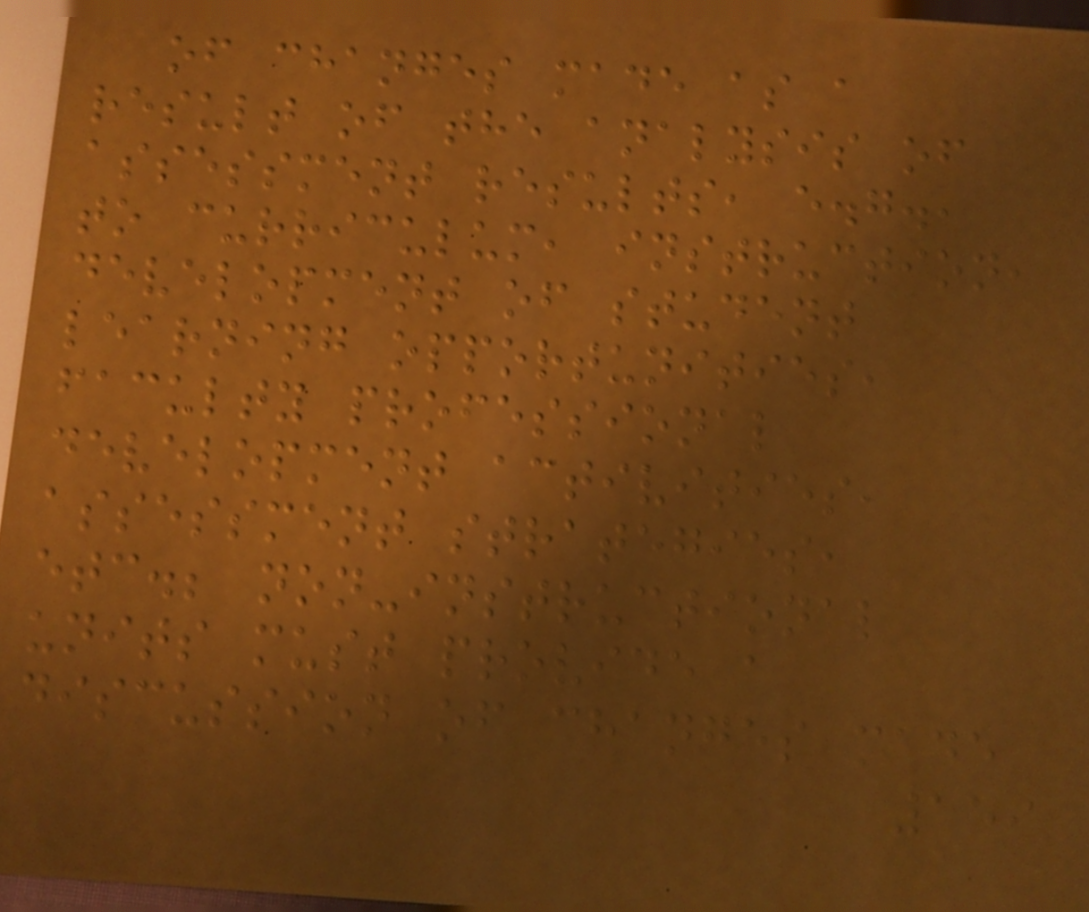of changes made as a
result of the analysis of
assessment results, e.g.,
to curriculum, instruction,
development of student
learning opportunities,
faculty professional
development activities,
assessment strategies,
etc.; non-instructional
units must provide a
discussion of changes made
159
